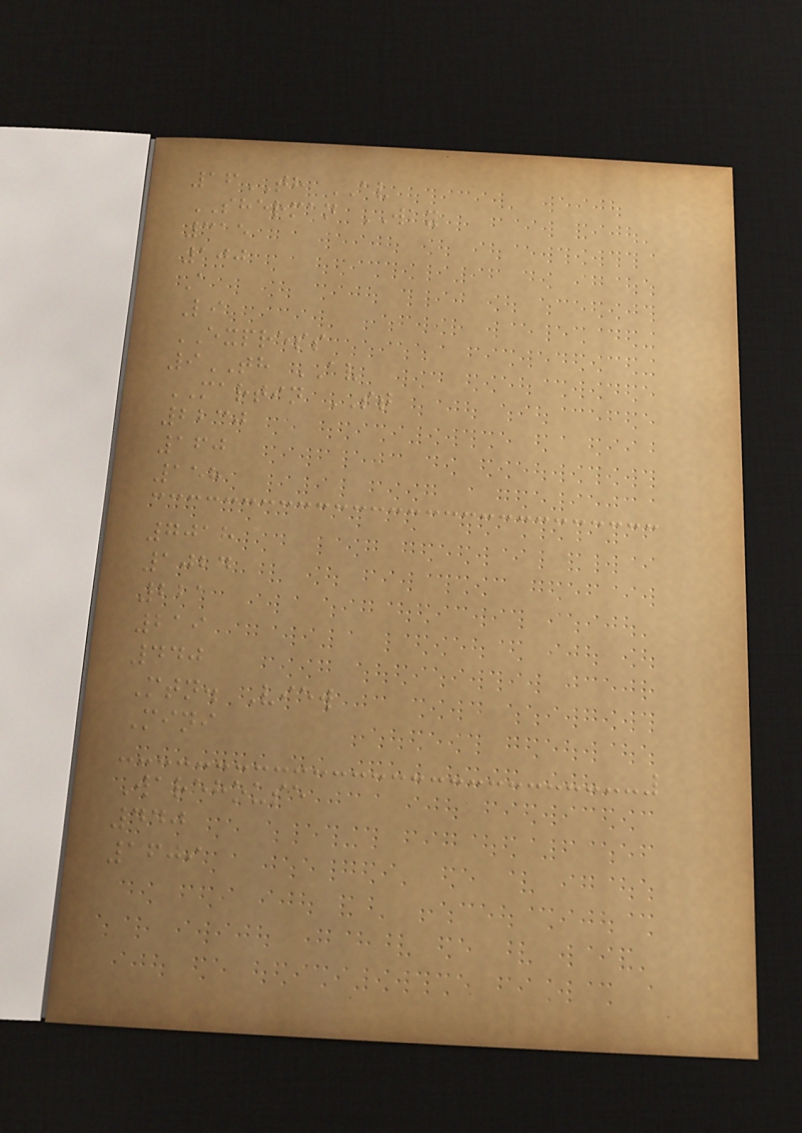16TH AV
SHERMAN WAY
315
100
A
Li
EXPRESS
9TH AV
MARTIN ST
2230
160
158
7018
1024
221
219
440
Mtn. View
Mini
Warehouse
440
1609
